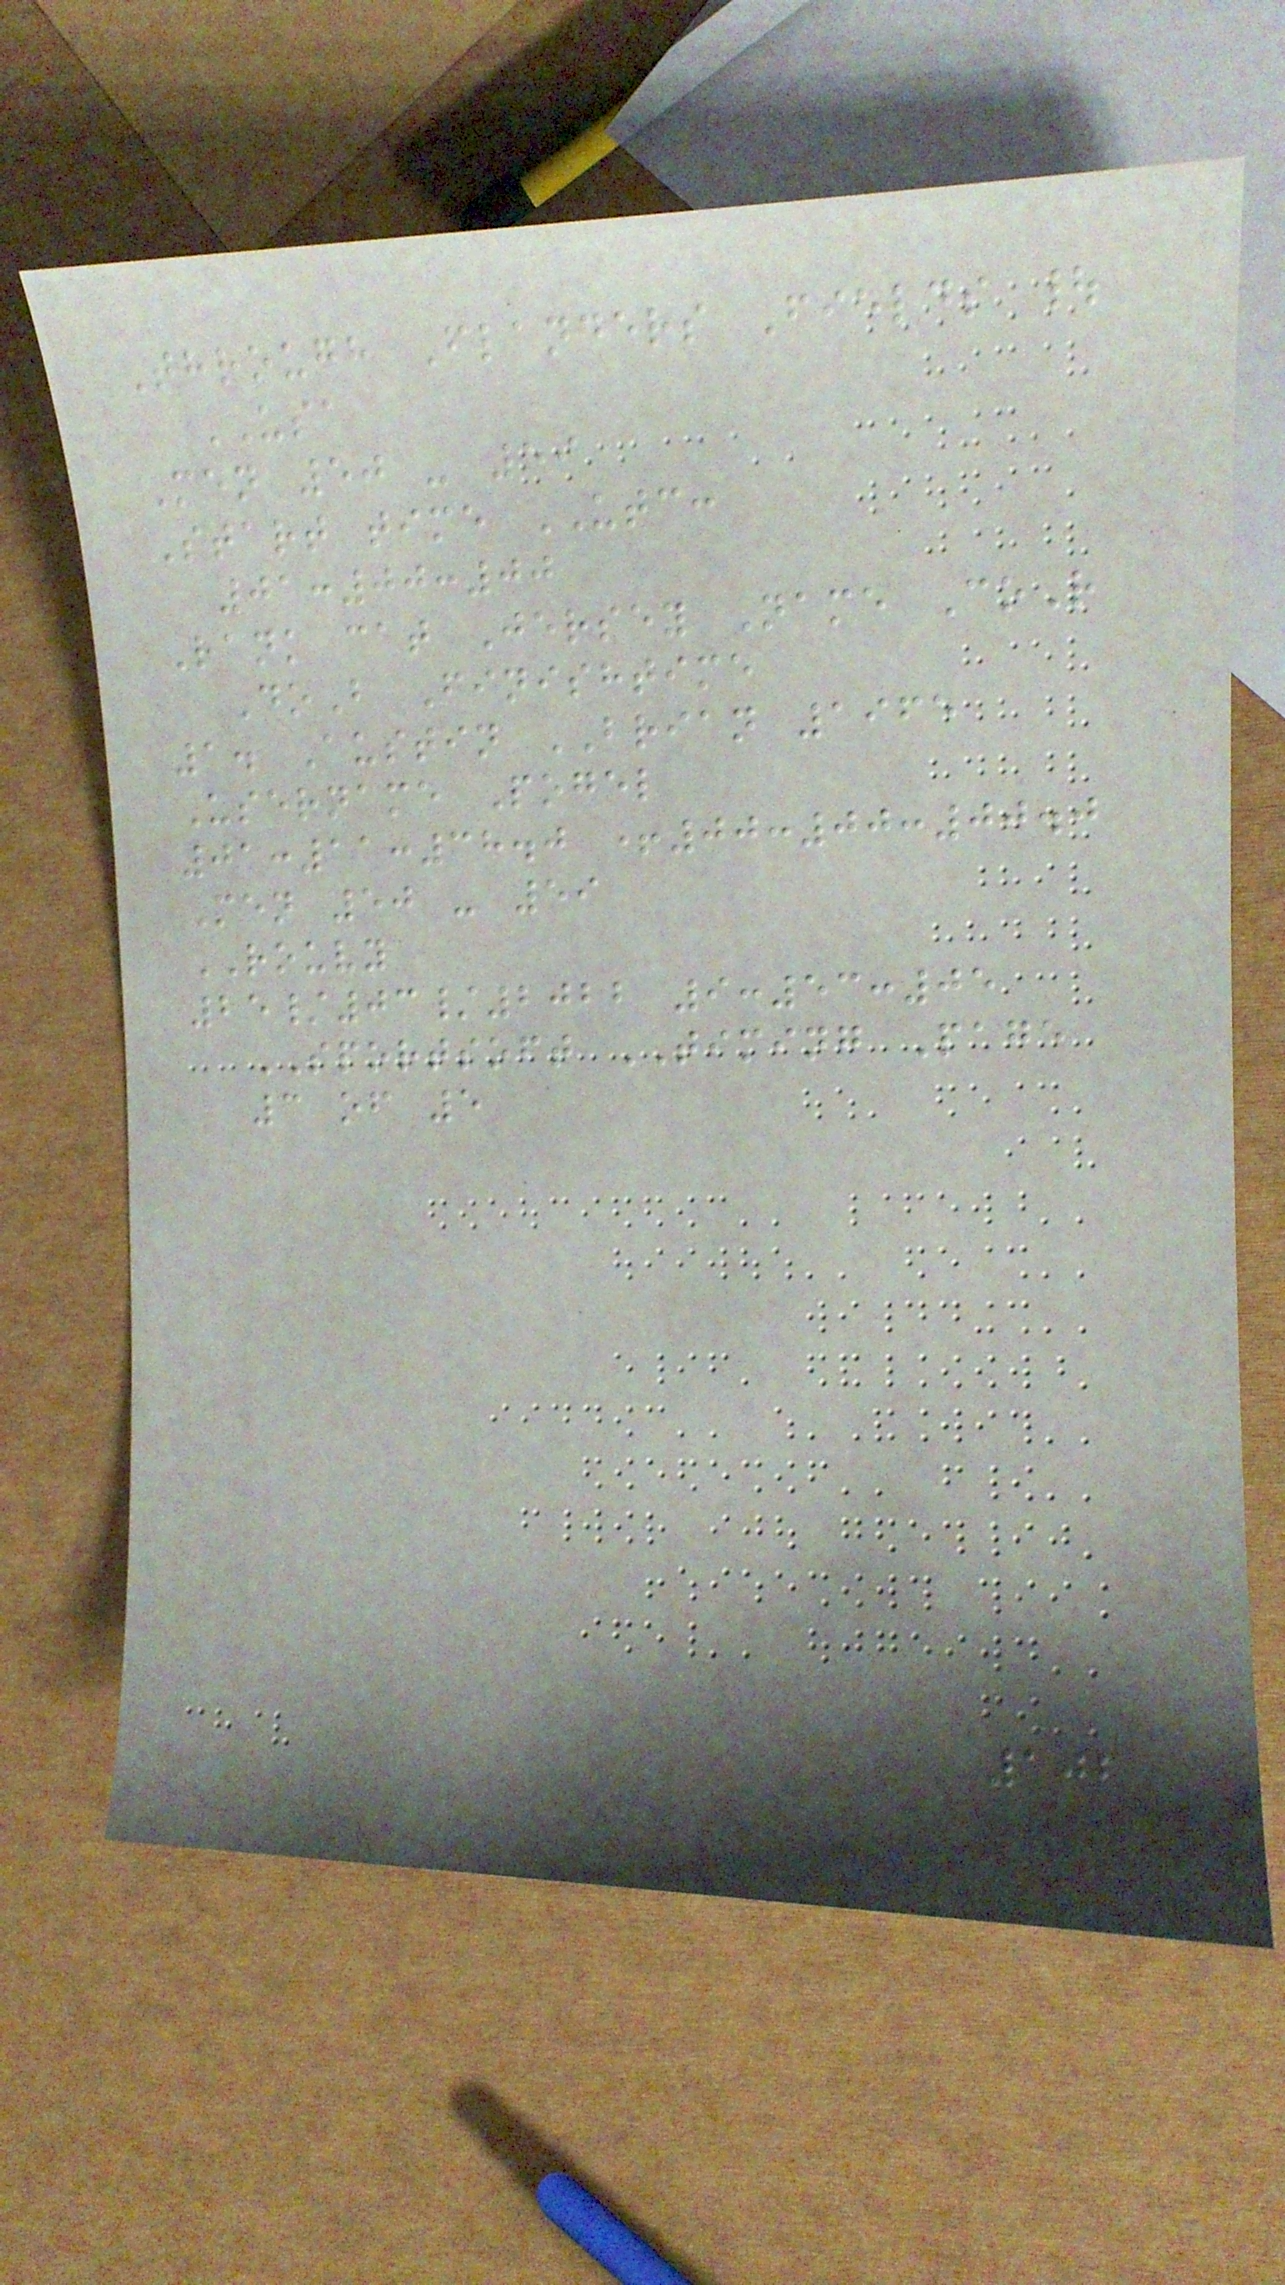Through Flanders Fields |
USA
Men 50 - 59
Start time UTC:
01:00:00
Rank cat Jersey Name CoR
DoB Finishtime
1. Austin BRIAN 1965
Username Pogel
01:11:38.0 +00:00:00.0
Men 50 - 59
ROUVY
25/03/2022 9:53:05
SPORTSOFT TIMING Page
3 of 5
102
